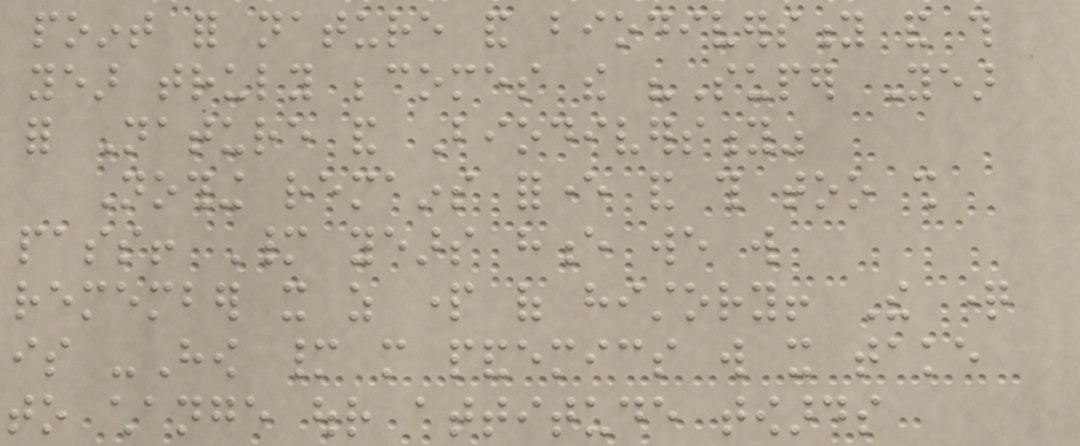point for nature and biodiversity and this
year truly becomes the "Super Year
for Nature and Biodiversity"
Nothing remains forever and this too shall
pass! Many years hence we will
remember it as part of history! The question
is -How many more pandemics will it take
to change our attitude towards
